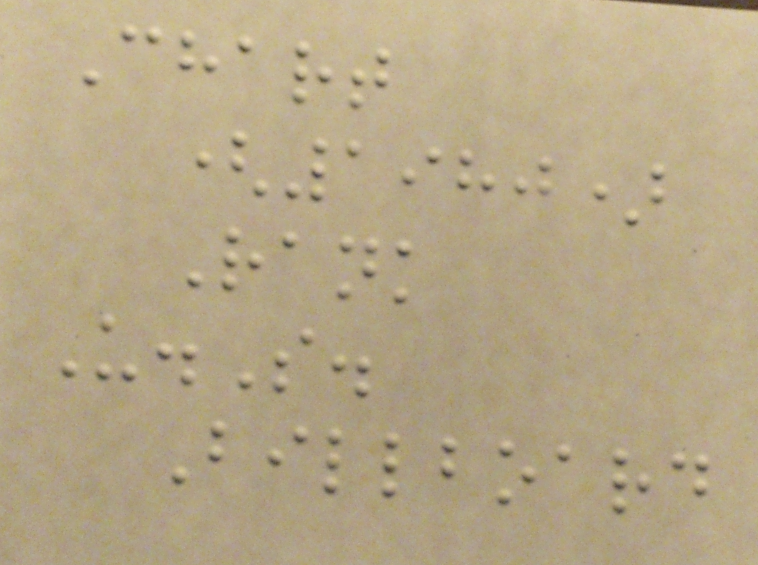Chart
(1980)
Rank
U.S.
Billboard
